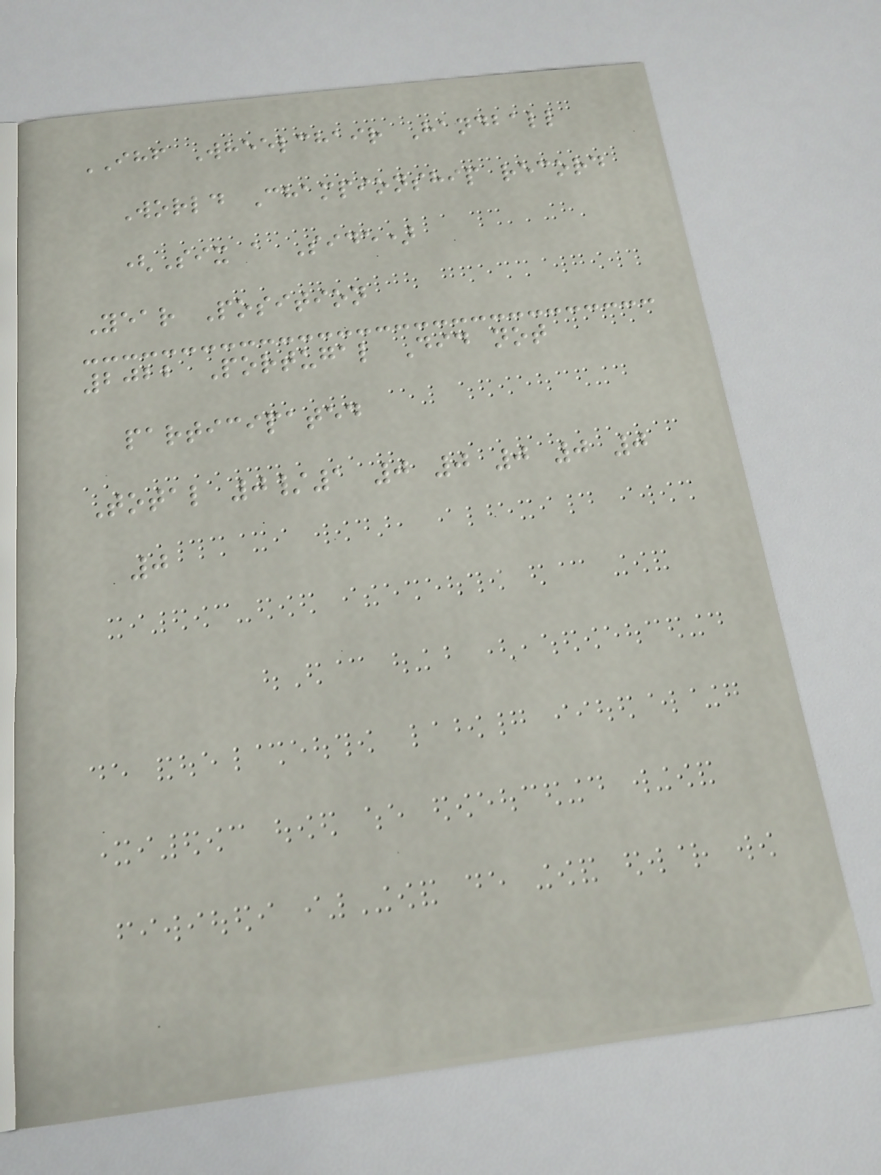IHF Wheelchair Handball
World Championship record
(Six a Side)
Year Position
2022 Portugal Did not
participated
Total 0/1 0 0 0 0 0
0
